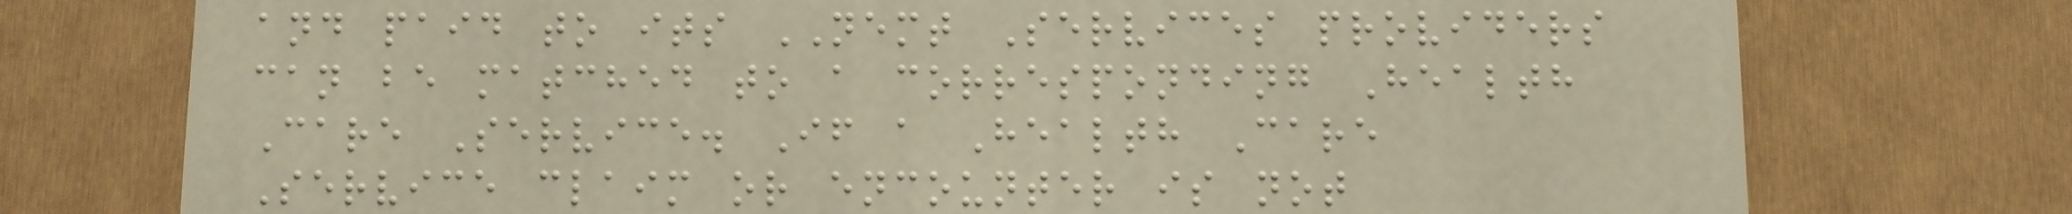and paid to its NEMT Services providers
can be matched to a corresponding Health
Care Service. If a Health Care
Service claim or encounter is not
